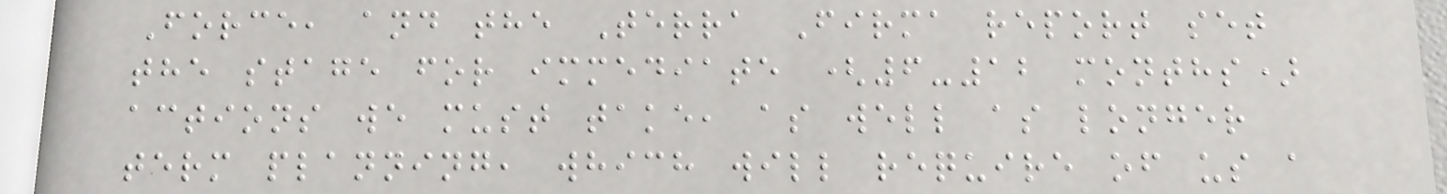Force, and the Terra Firma report set
the stage for immediate (6-12 months)
actions we must take, as well as longer
term planning, which will require of us a
